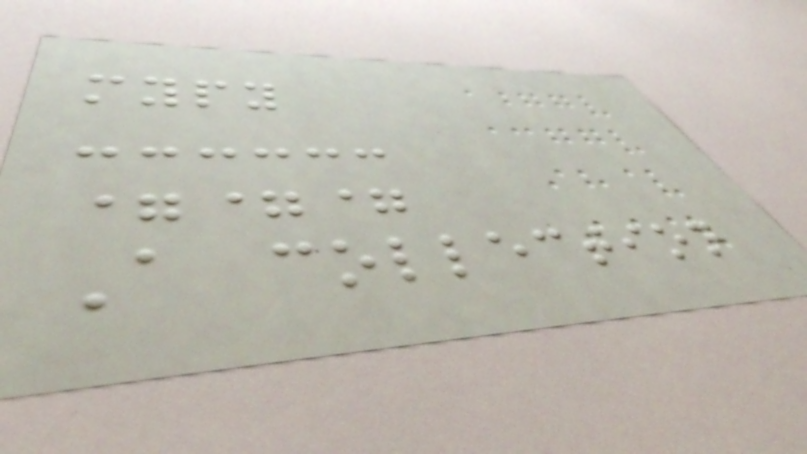mypy
===
A collection
